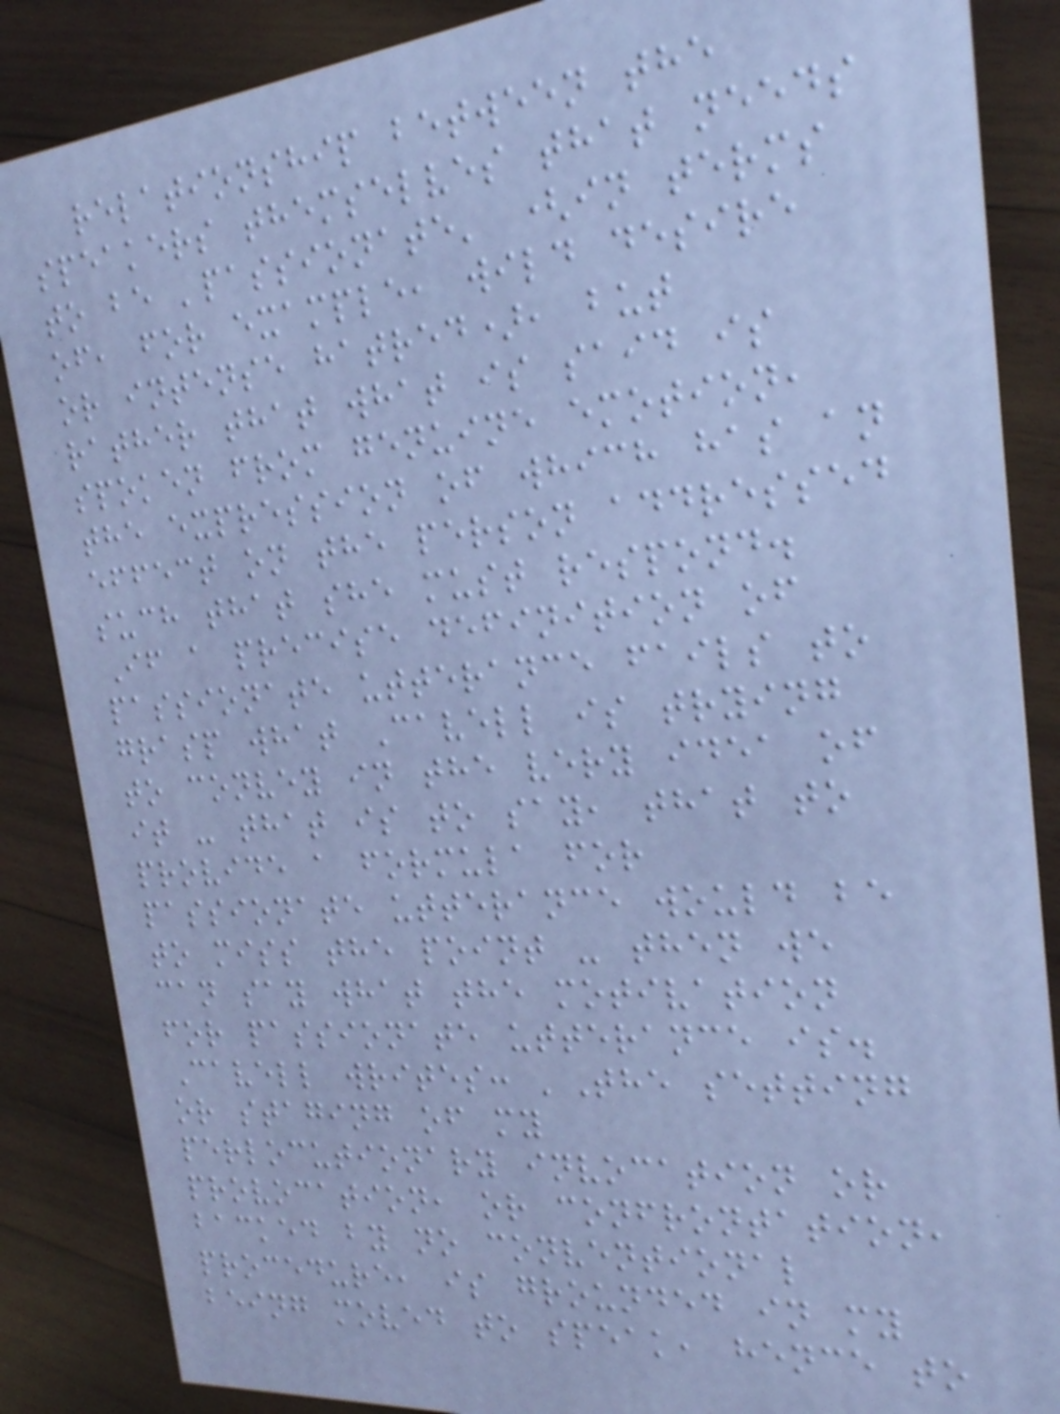relationship between the
speakers themselves that needs
to be 'passionate' (in terms
of, for example, wild desire
or intense hatred), but
rather that what is said is
spoken from genuine emotion,
the expression of which has an
effect on the person addressed
such that she must respond.
If a precise definition of
passionate utterance fails to
grasp what Cavell is trying
to convey in the very idea of
it - that is to say, that to
provide a formula for
passionate utterance would be
to miss the point - then we
can say what the motivation
for passionate utterance is.
Cavell writes: 'The setting
or staging of my
perlocutionary invocation or
provocation, or confrontation,
backed by no conventional
procedure, is grounded in my
being moved to speak, hence to
